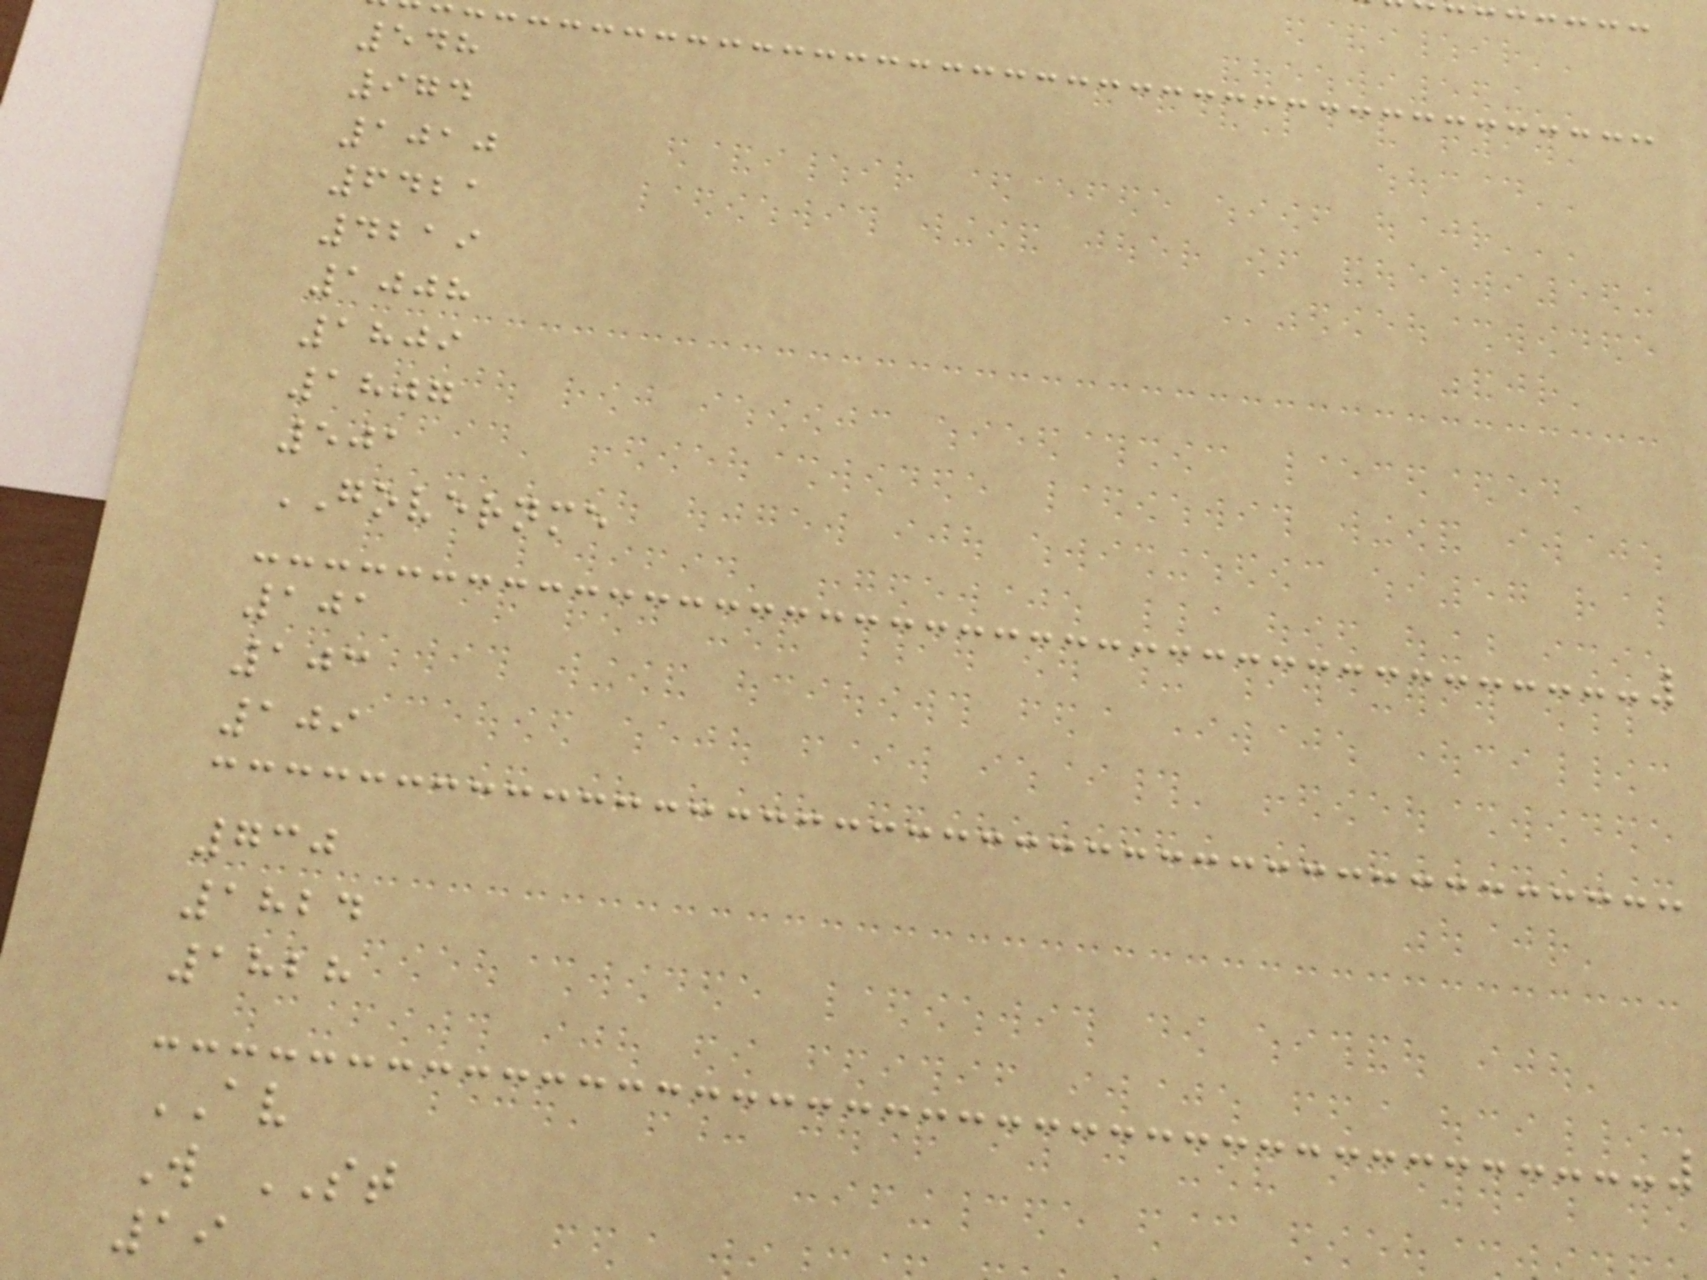548
974
1010
6421
4219
1008
1809
1807
501
GOVERNME
101
103
109
730
1824
1828
AV
W ST
19
